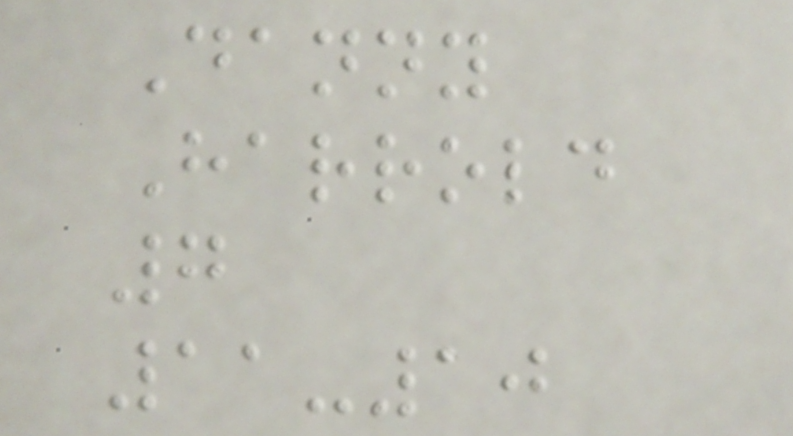Danny
Harrold
7
11-10
